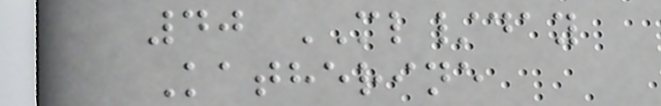40 ML/day
Katherine
